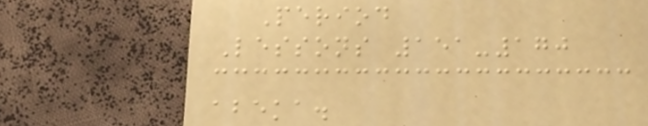Period
Lessons 151-170
abeka.
